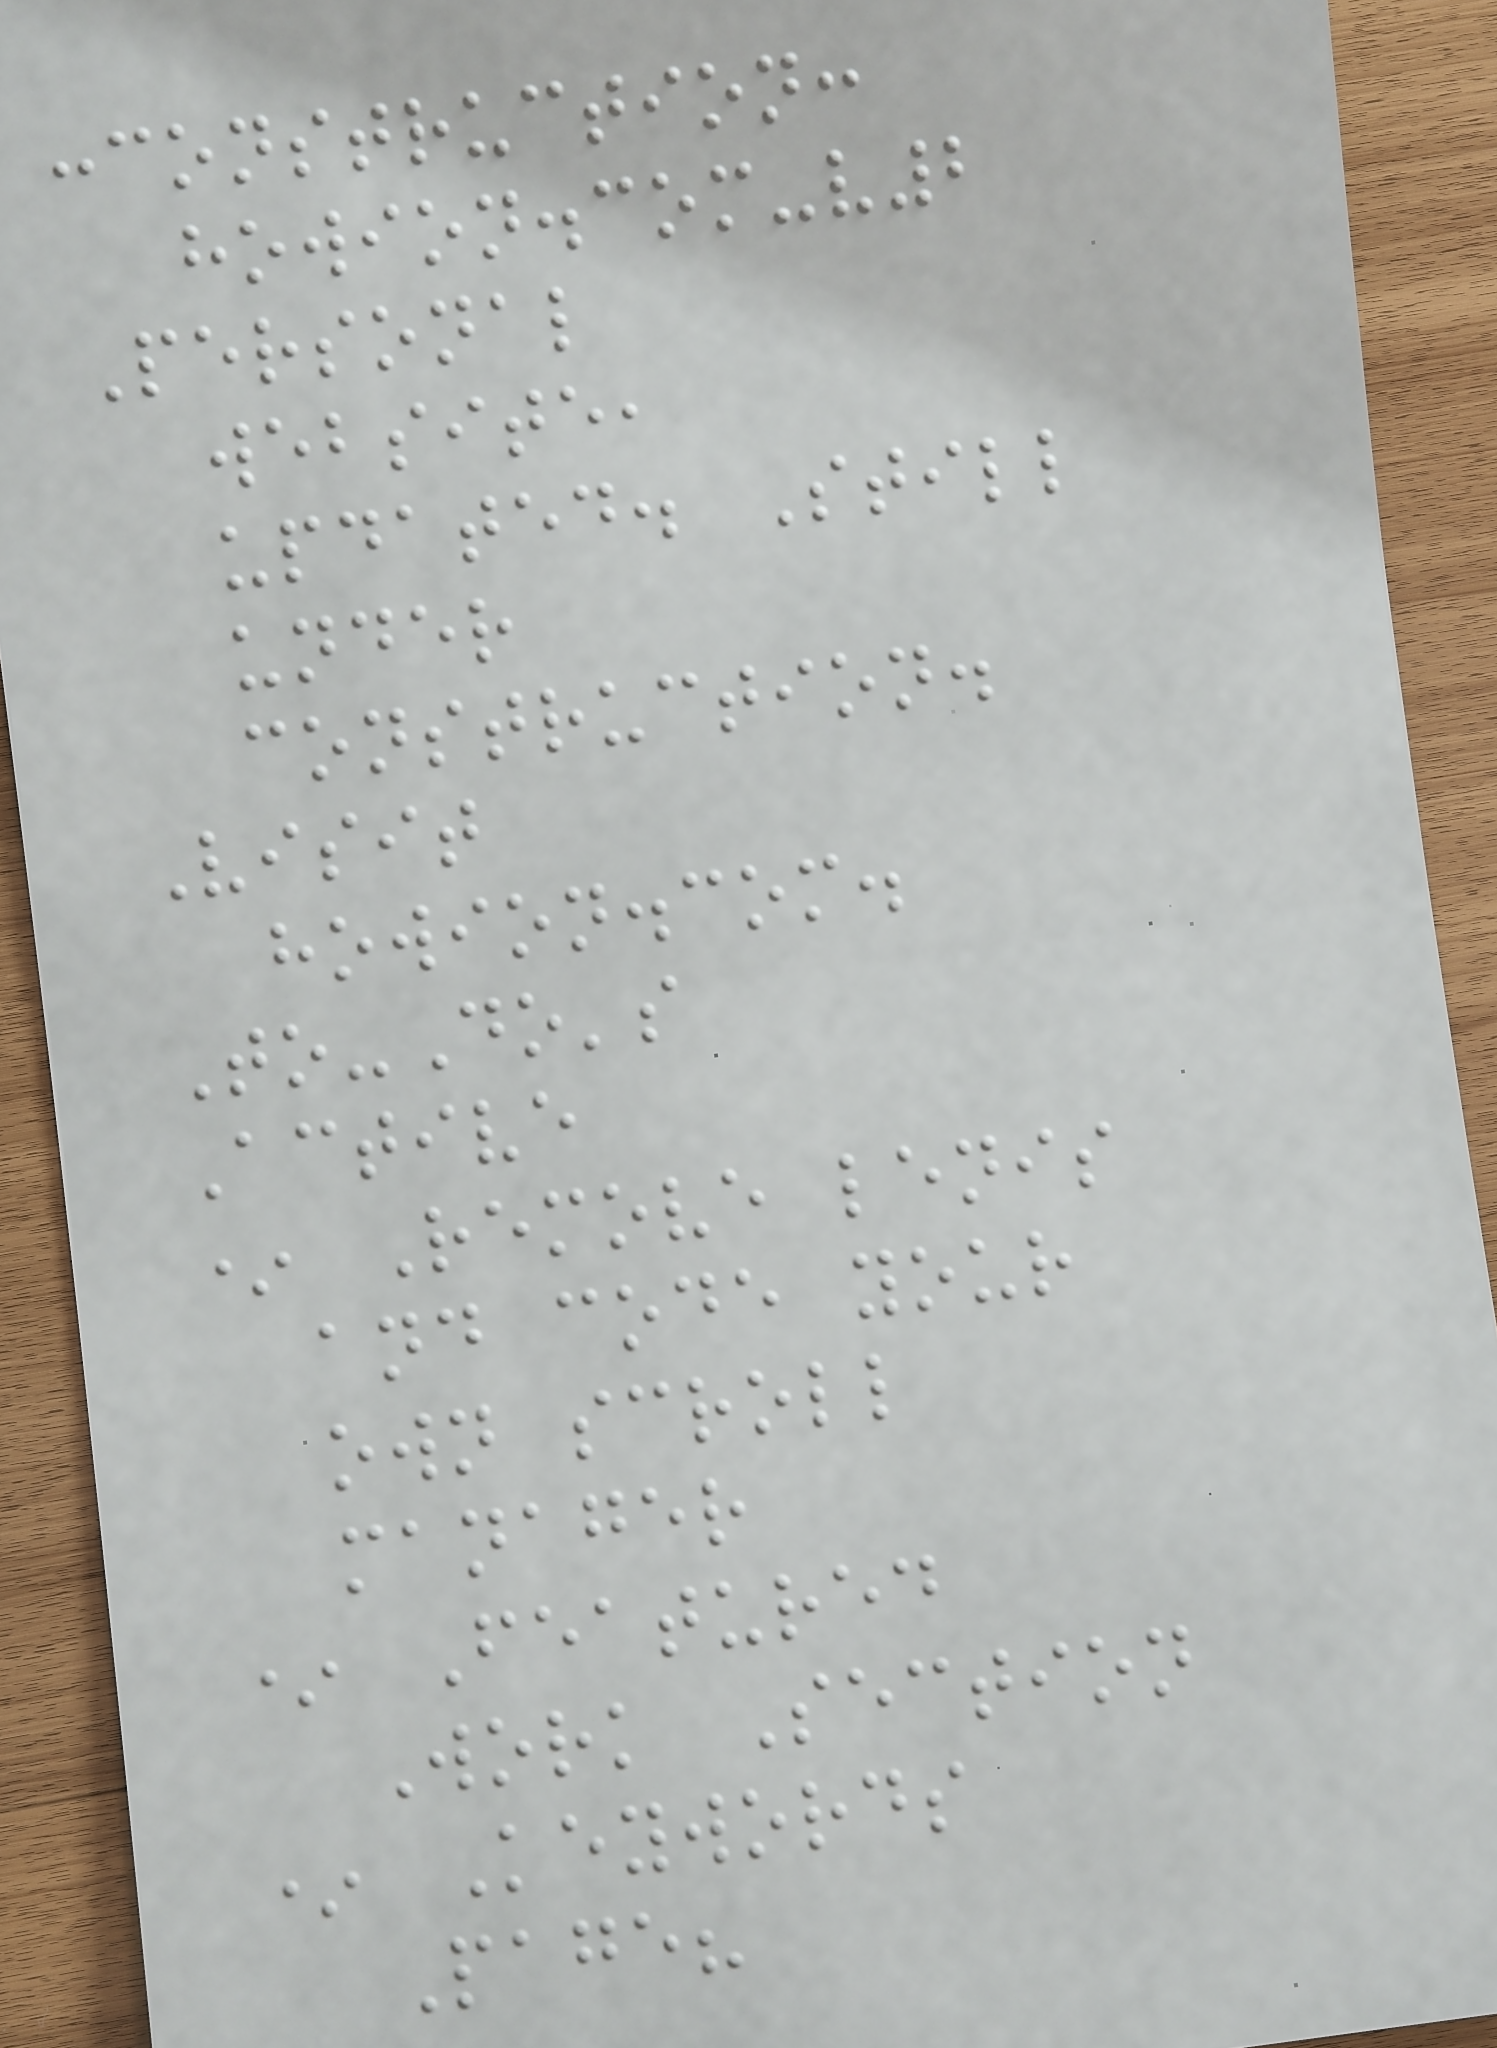:construction:
howion.com-v2
Personal
website,
updated. Still
under
construction.
Visit
howion.com.
To-Do's
Active
* Remove lenis
and code your
own scroll
manager
* Featured
Work Section
* Keywords
Page?
